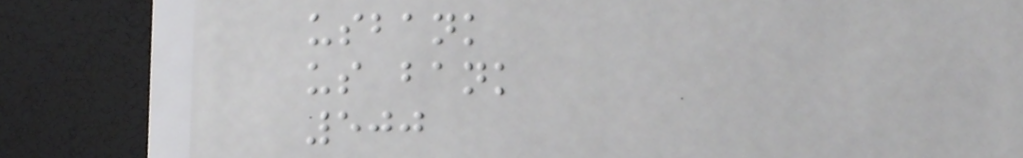usbank
us bank
500
